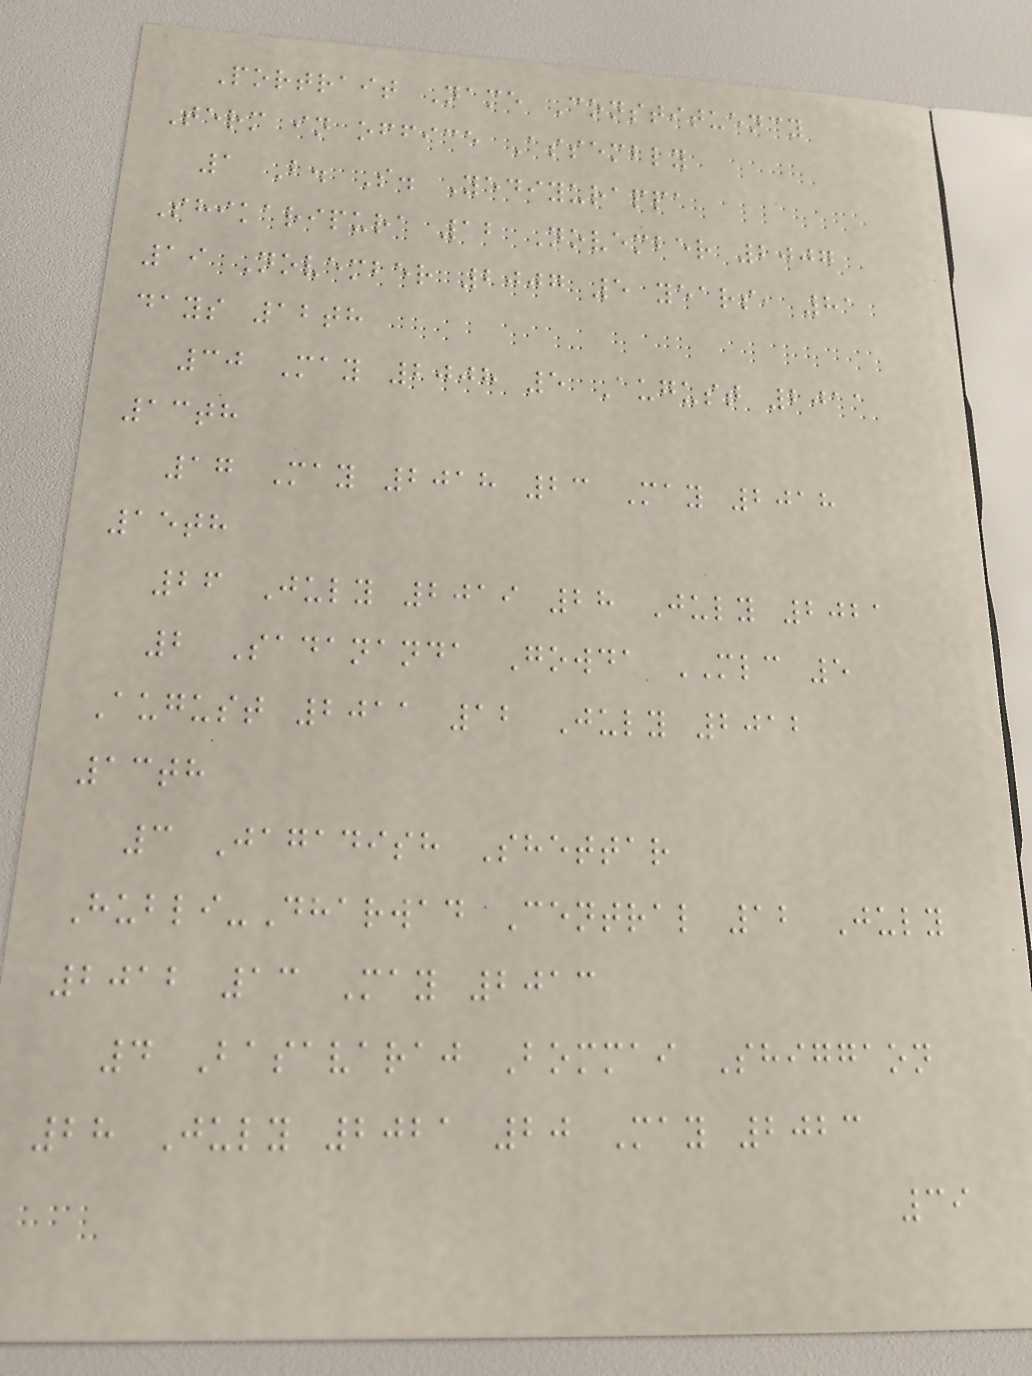Portrait Name Constituency
Term in office Assembly
1 B. S. Yediyurappa
Shikaripura 12 November 2007
19 November 2007 5 years, 81
days 12th
30 May 2008 5 August 2011
13th
17 May 2018 23 May 2018
15th
26 July 2019 28 July 2021
2 Sadananda Gowda MLC 5
August 2011 12 July 2012
13th
3 Jagadish Shettar
Hubli-Dharwad Central 12 July
2012 13 May 2013
4 Basavaraj Bommai Shiggaon
28 July 2021 20 May 2023
39
